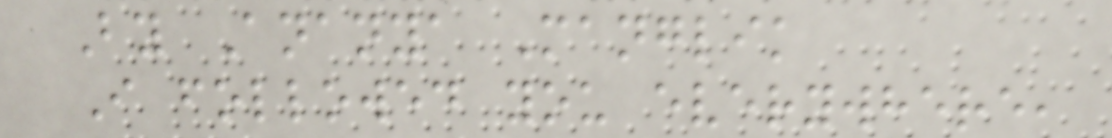By Ananya Manglik
I followed you everywhere,
